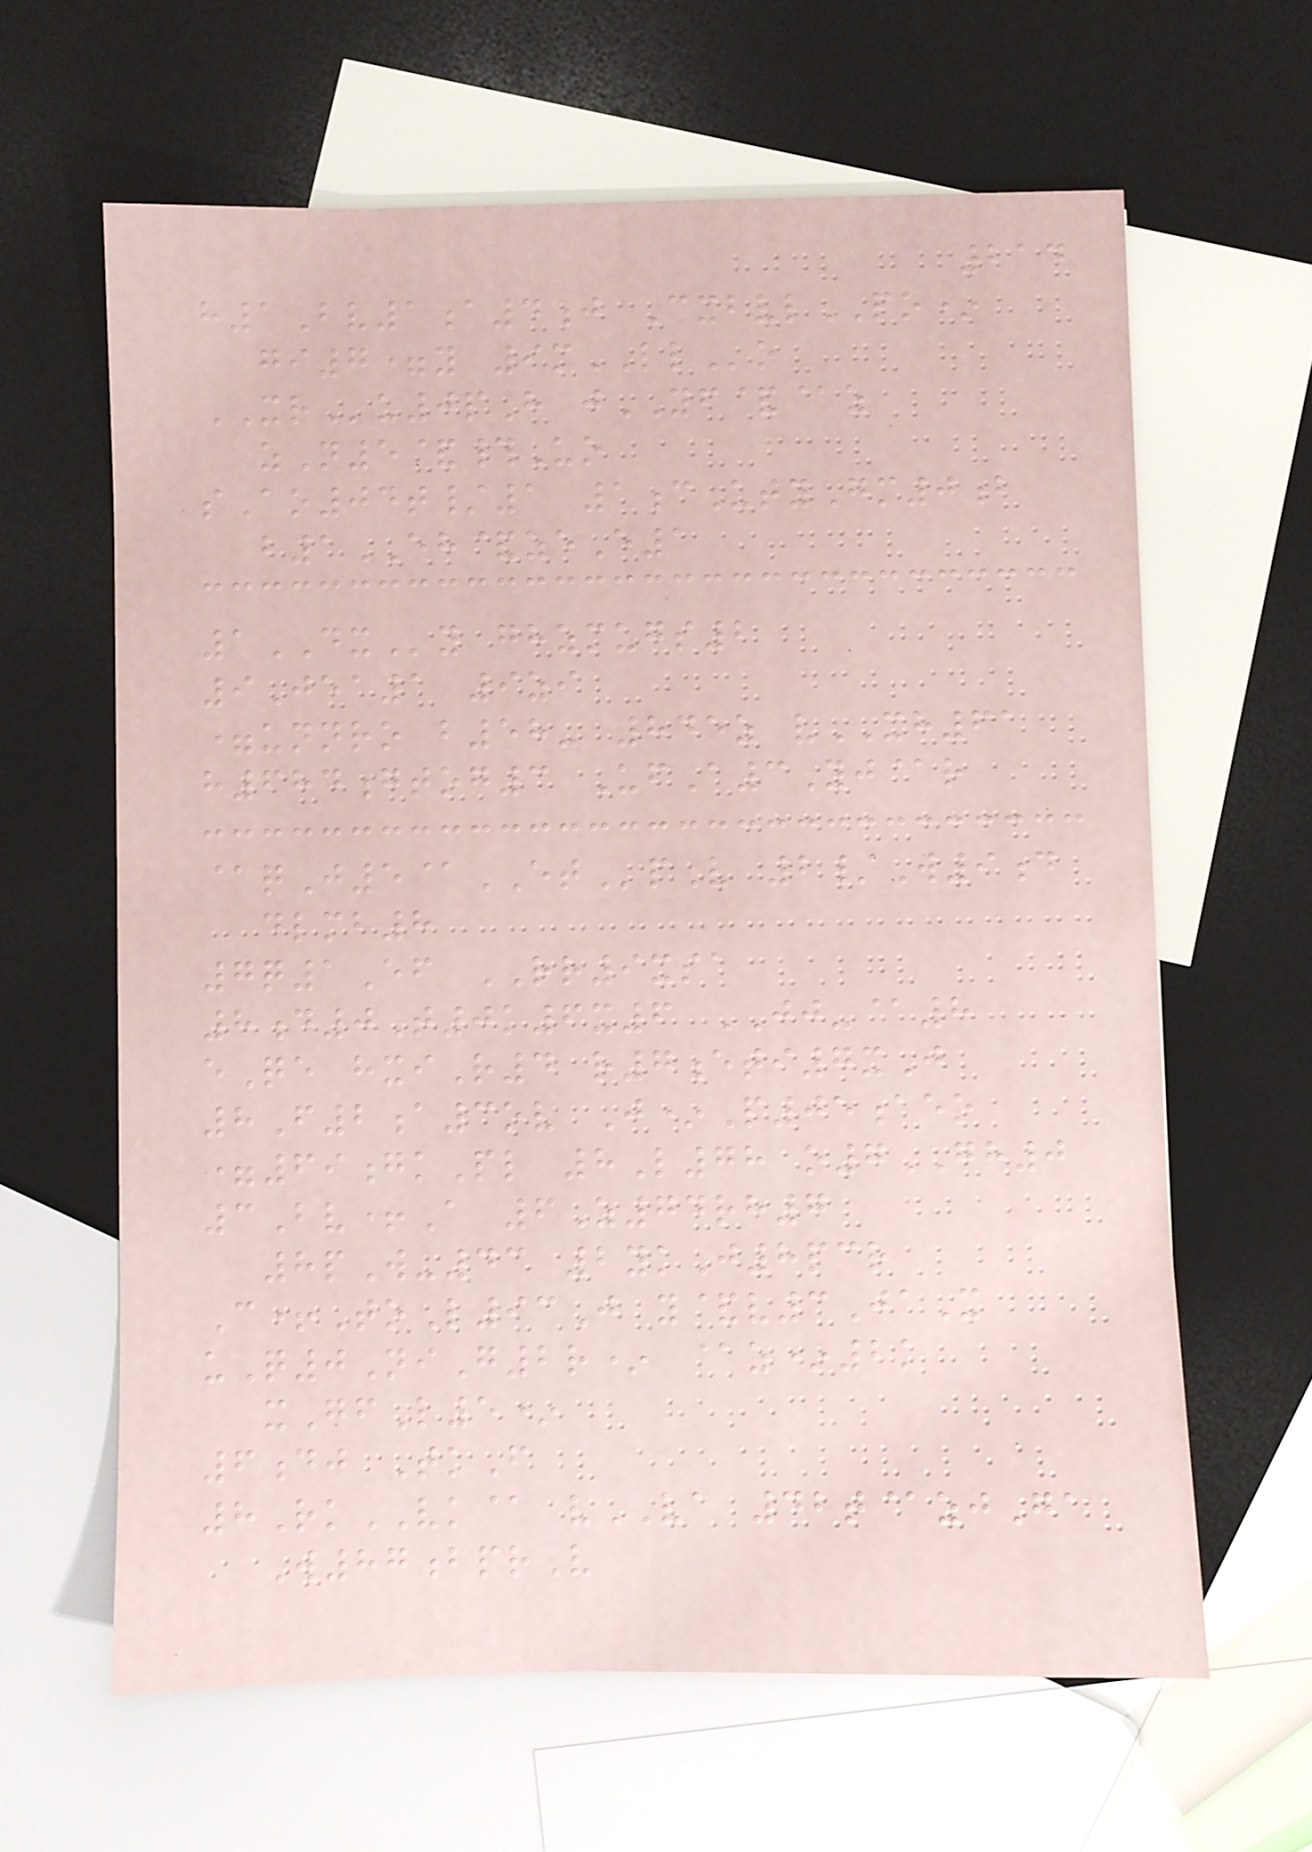214
h1Bv1a4j CxbvlPO*
gi7=y 9mLLo
XRu0pH jYF&@z
zN5&#Uo
sAo04t/1 1cUtyGm0b
b1EH&zeE1
1DXy ghzmugs2
9Jea1 9zi
=unnro b58- 845z vXH61
h684gtog3 UfA3Yj@r
@qJ5@ETpV 2/W9d
dlmb8
7q1Ef RR9xsa
8d0T0k6x6 JJ-@8
eQe hxiR4 r7eti7xJ
8F2a3ov J*P05aeo
=69gkPl 8L78 o7GH0
3Bv+A 6Z74rh7
8pW-43 2ykJ8pcr
C+ToL93J y&v3JaX
uQ0NiG2r* @z*2k
xGfL5*
6dj TkF
8RkVK@ vVA 42t@zjGa
W87bprV
